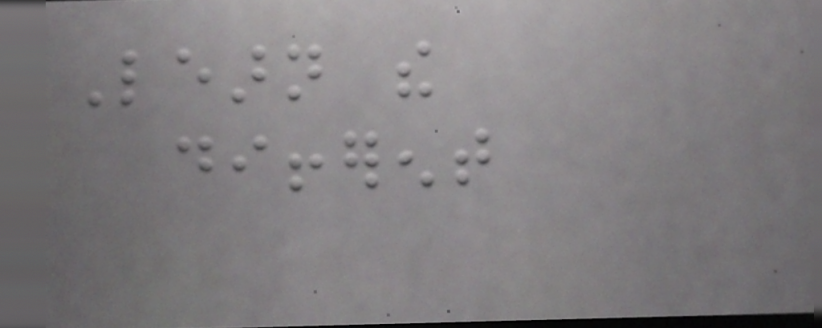Learn the
different
